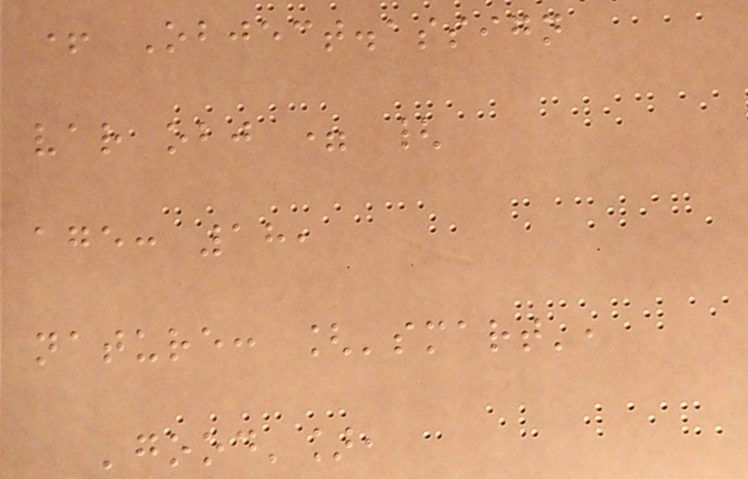+ Object.assign
var obj = {
age: 18,
nature: ['smart',
'good'],
